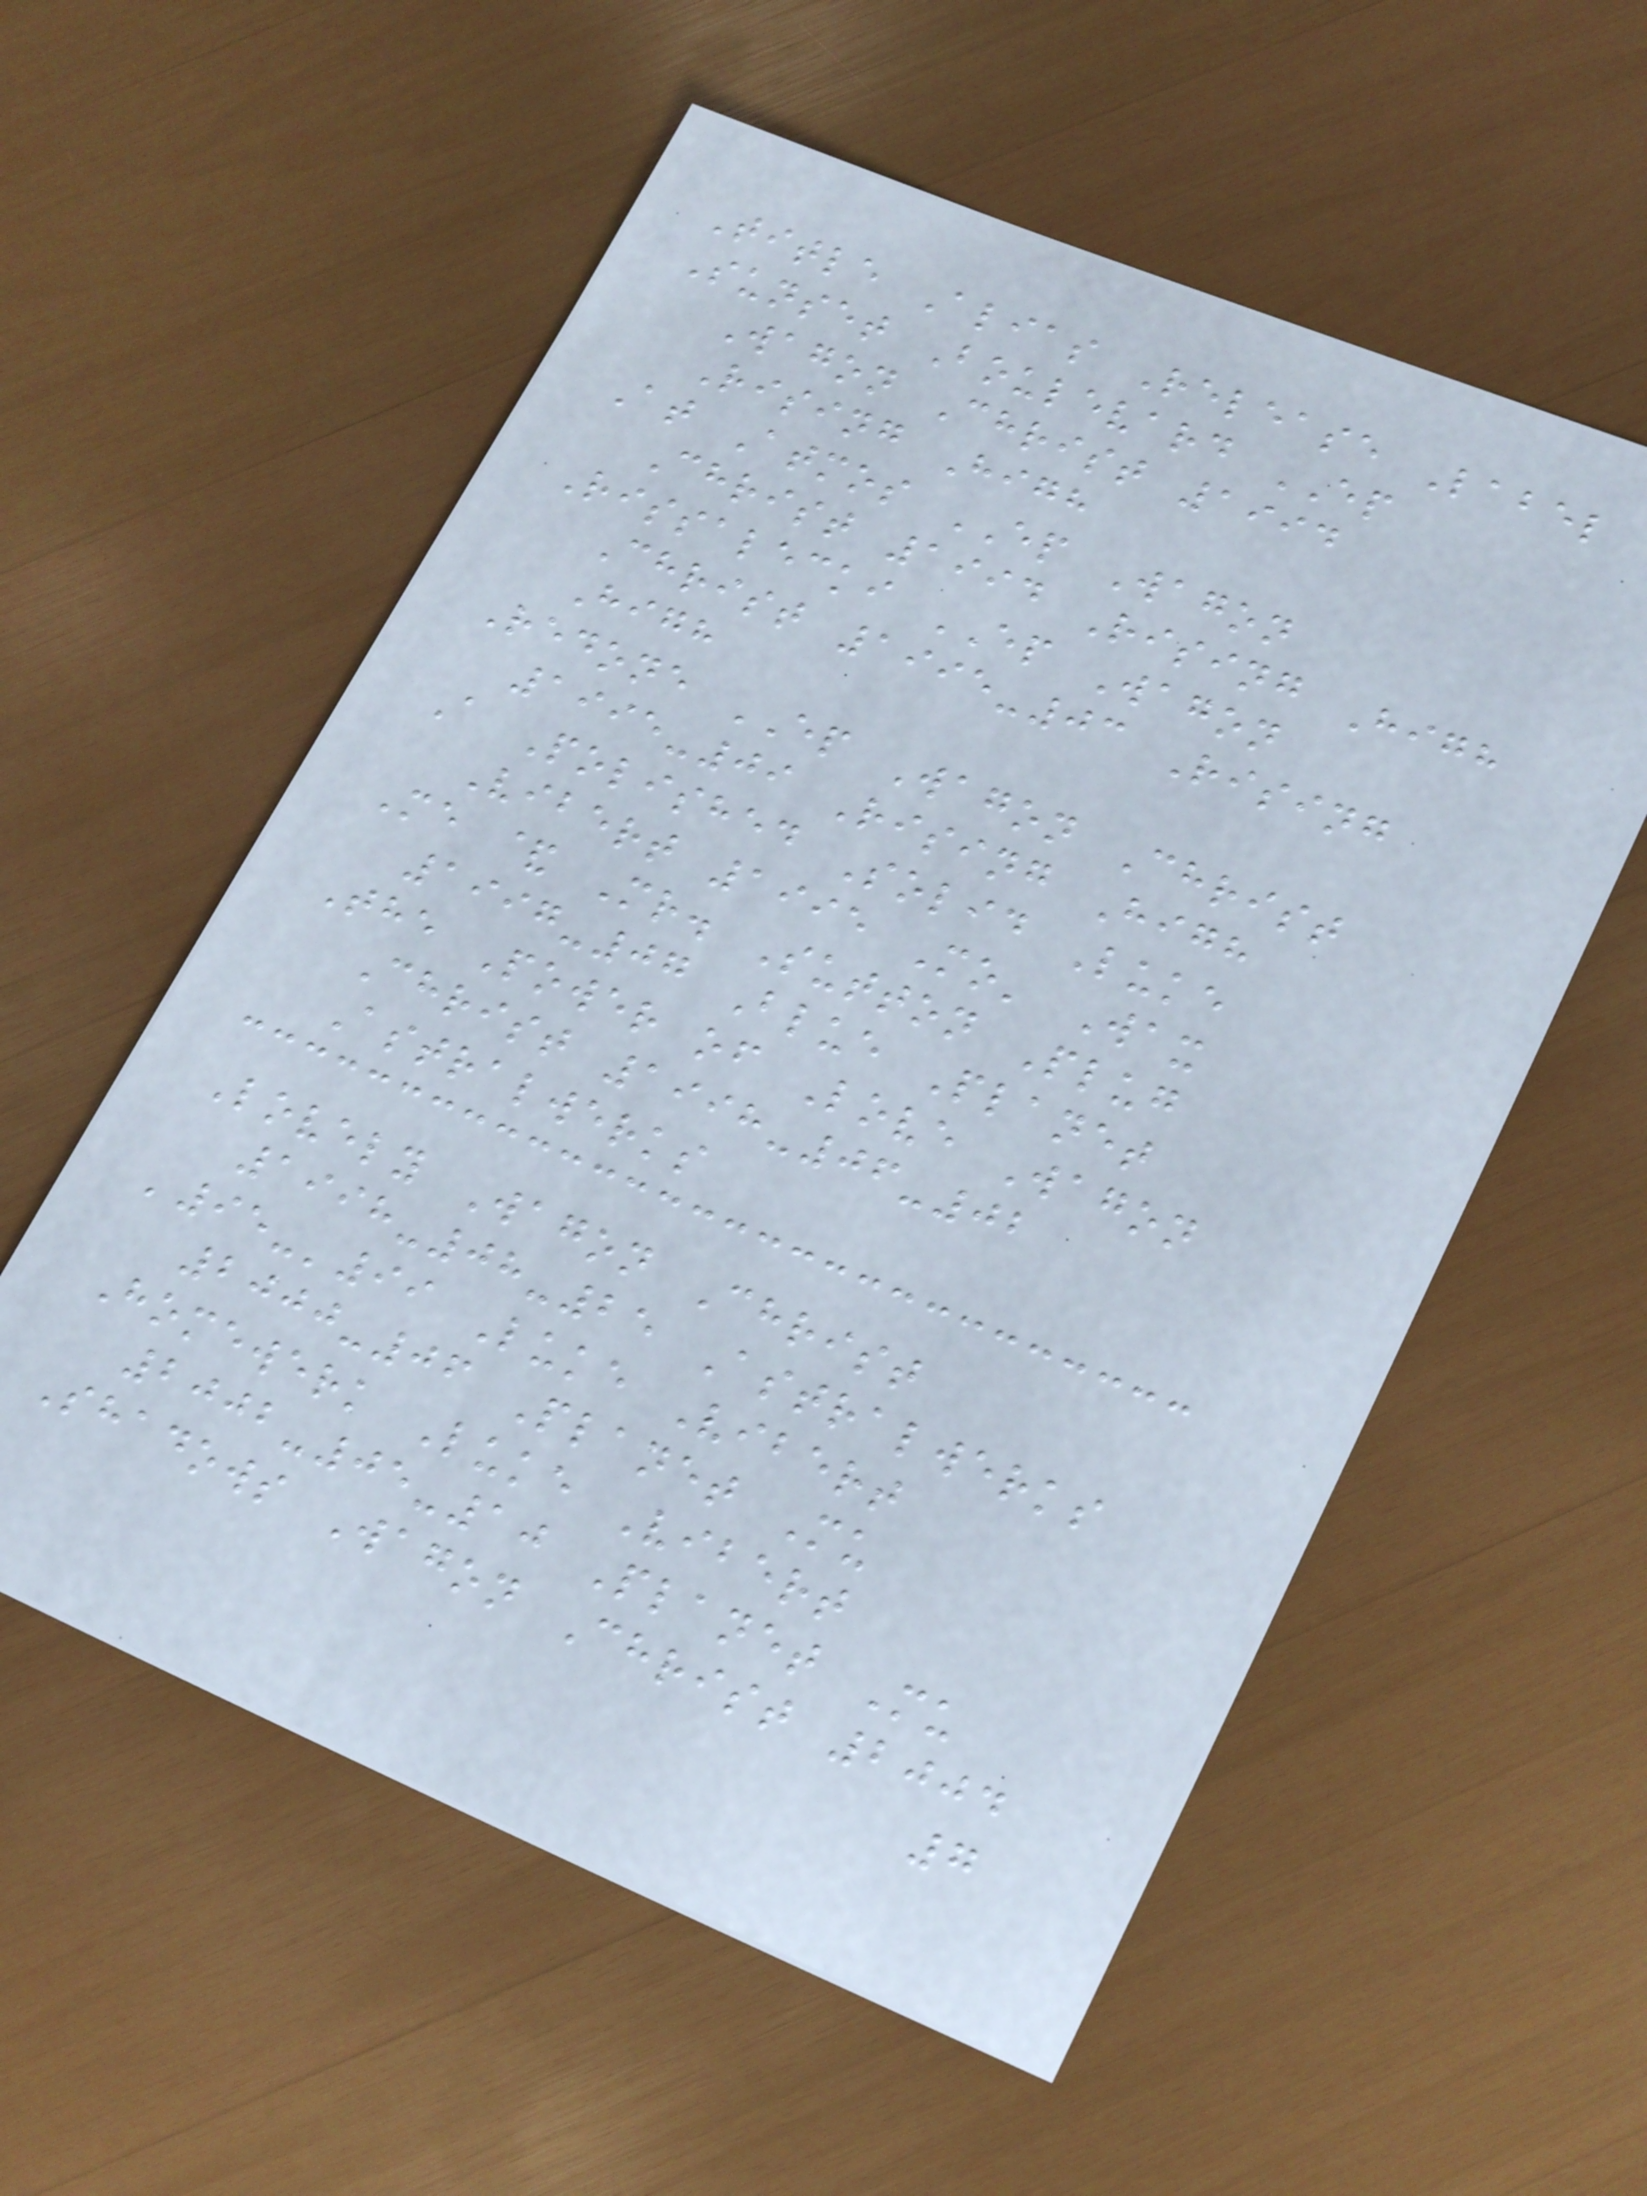Title Alias Release Label
Sunset Boulevard EP
Wagon Christ 1994
Rising High
At Atmos EP Wagon
Christ 1994 Rising High
Rissalecki EP Wagon
Christ 1995-03 Rising
High
Redone EP Wagon Christ
1995-09 Rising High
A Polished Solid Luke
Vibert 1995 Mo' Wax
Me & Mr. Sutton Plug
1997-07 Blue Planet
The Power of Love Wagon
Christ 1998-06-02
Astralwerks
Lovely Wagon Christ
1998-08-25 Astralwerks
'95-'99 Luke Vibert
2000-06 Planet Mu
Homewerk Luke Vibert
2002-05-10 Planet Mu
Shadows Wagon Christ 2004
7
